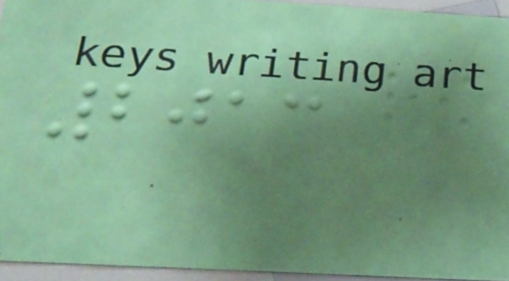2013
